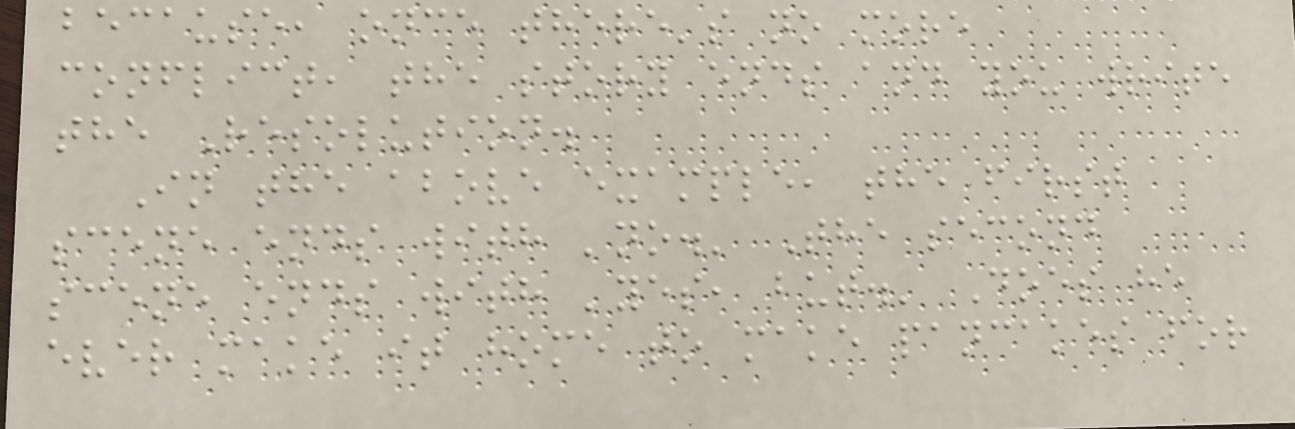because, once there's no more
conflict, the story ends and you write
the Resolution.
In the above example, the first
scene ends with 'no.' The second
scene ends with 'yes, but.' Does he
ever make it home to make pancakes for
